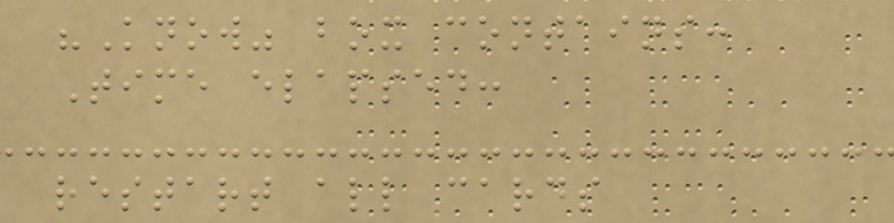"Know" box contains:
Time elapsed:
restart all cards
